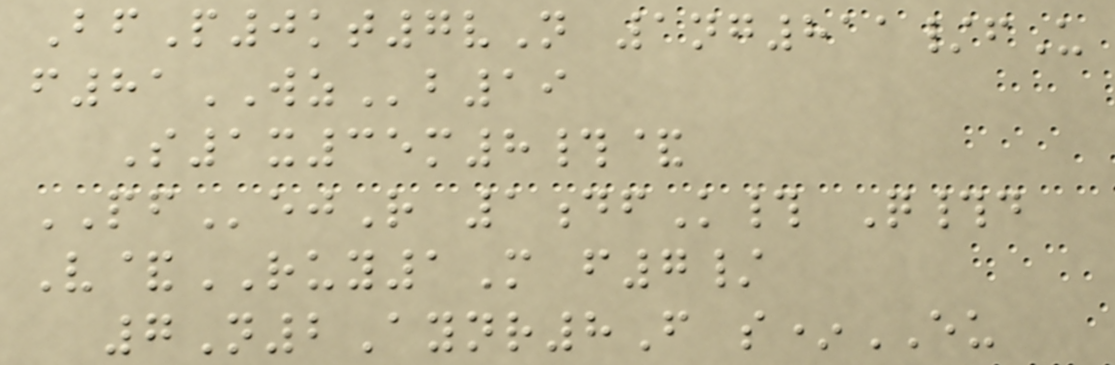BfP0kt7vN 1ng811/fU
f81WZb19
S1x35m8#&
PFejR 1dfK# Q#d
V&RUY1M f7/
7N2Aynr8F s*EU
